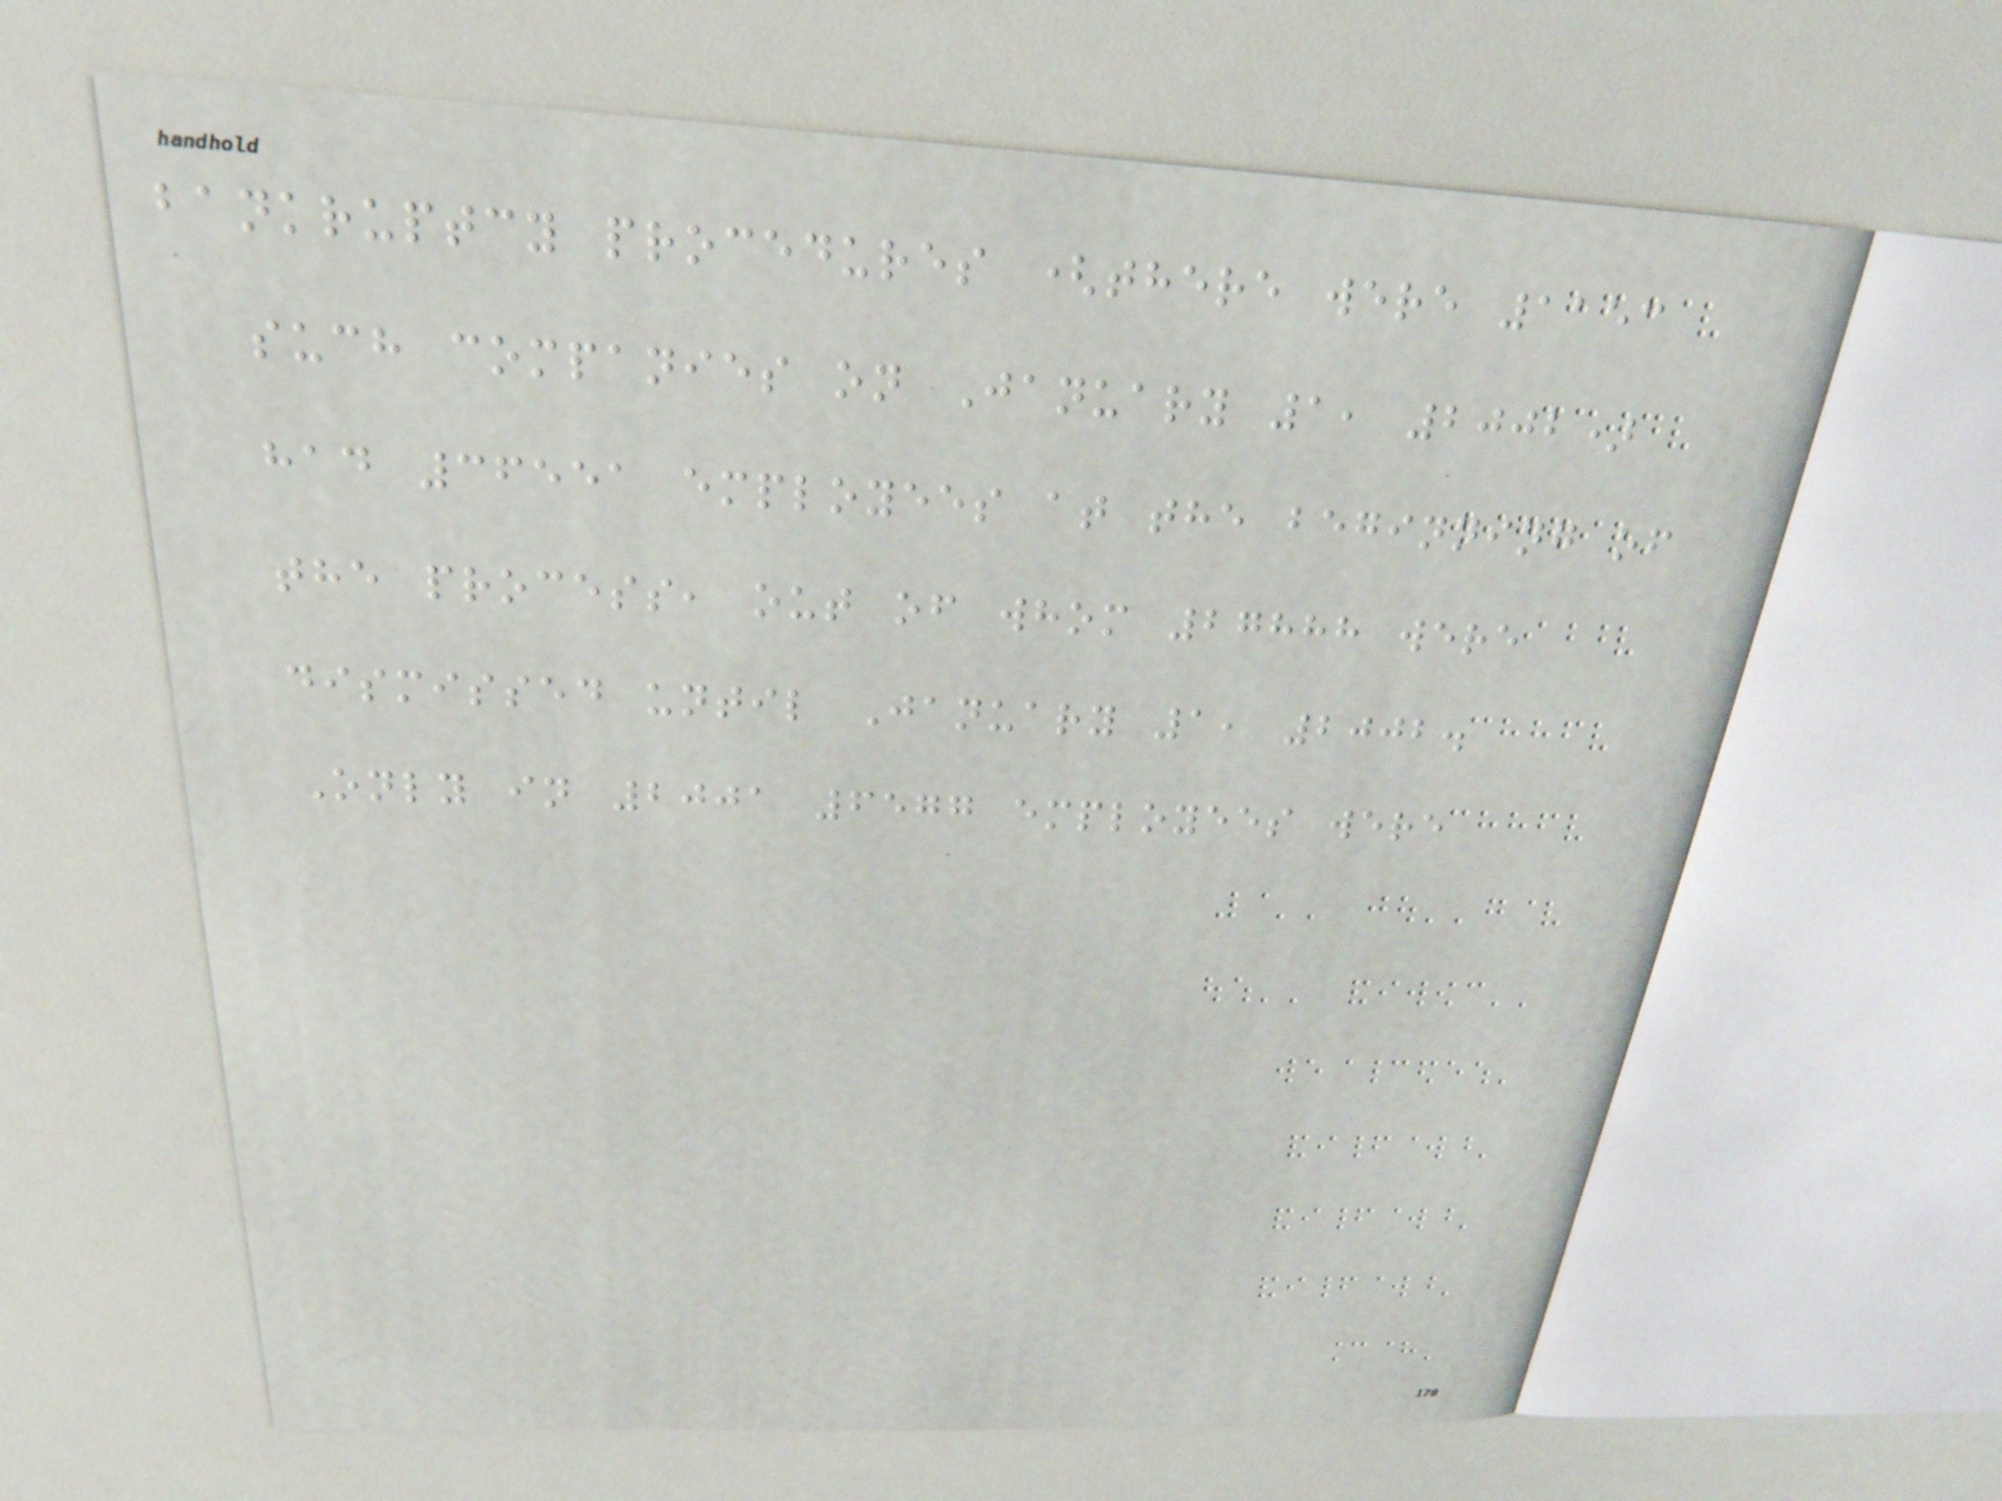bankruptcy procedures (there were 1153
such companies on January 1, 2002)
had 36551 employees at the beginning of
the process, out of whom 27888 were
dismissed until January 1, 2002.
Only in 2001 6577 employees were
